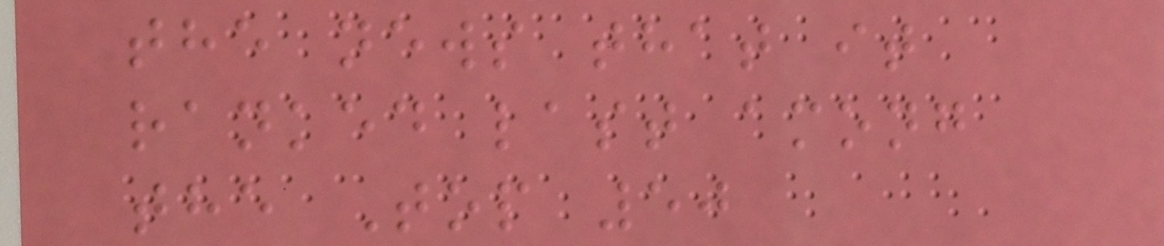the news that it
ranked last among
the Top 50
